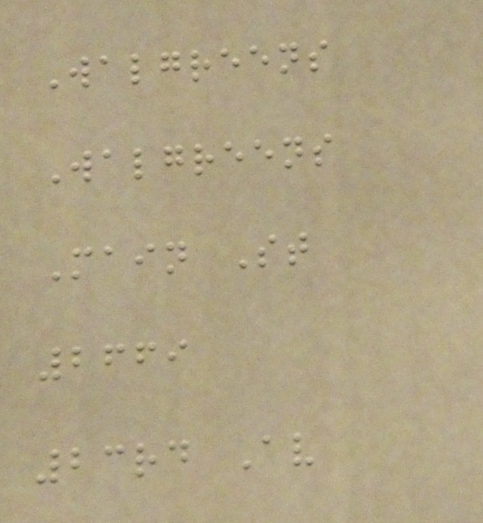Walgreens
Walgreens
Main St
2669
23rd Av
